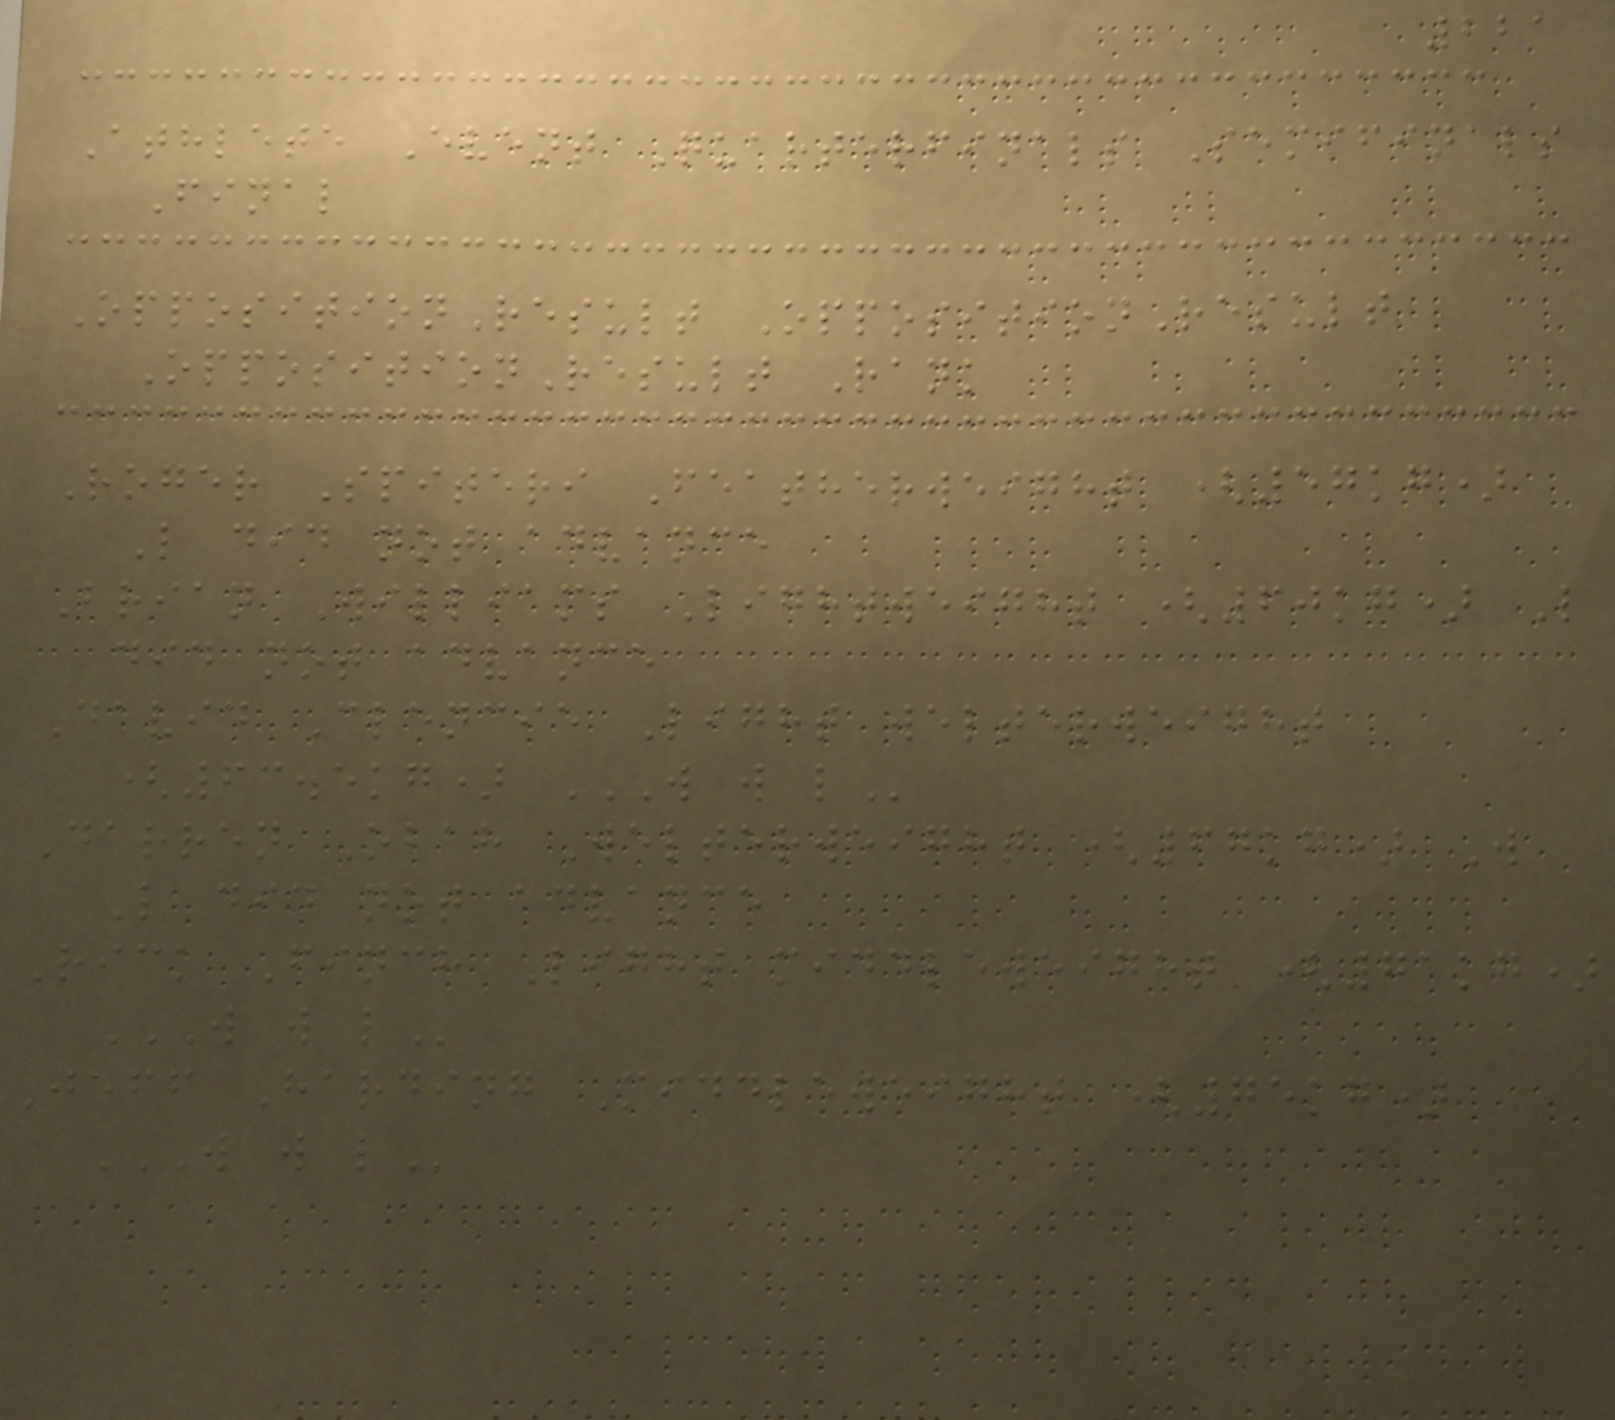221
Athlete Event Quarterfinals Semifinals
Final
OppositionResult OppositionResult
OppositionResult Rank
Roger Spiteri Featherweight (57kg)
L did not advance
Brian Williams Lightweight (60kg) L
did not advance
David Clencie Light welterweight
(63.5kg) W W L
Darren Obah Welterweight (67kg) W
L did not advance
Rick Finch Light middleweight (71kg)
W W L
Jeff Harding Middleweight (75kg)
W W L
